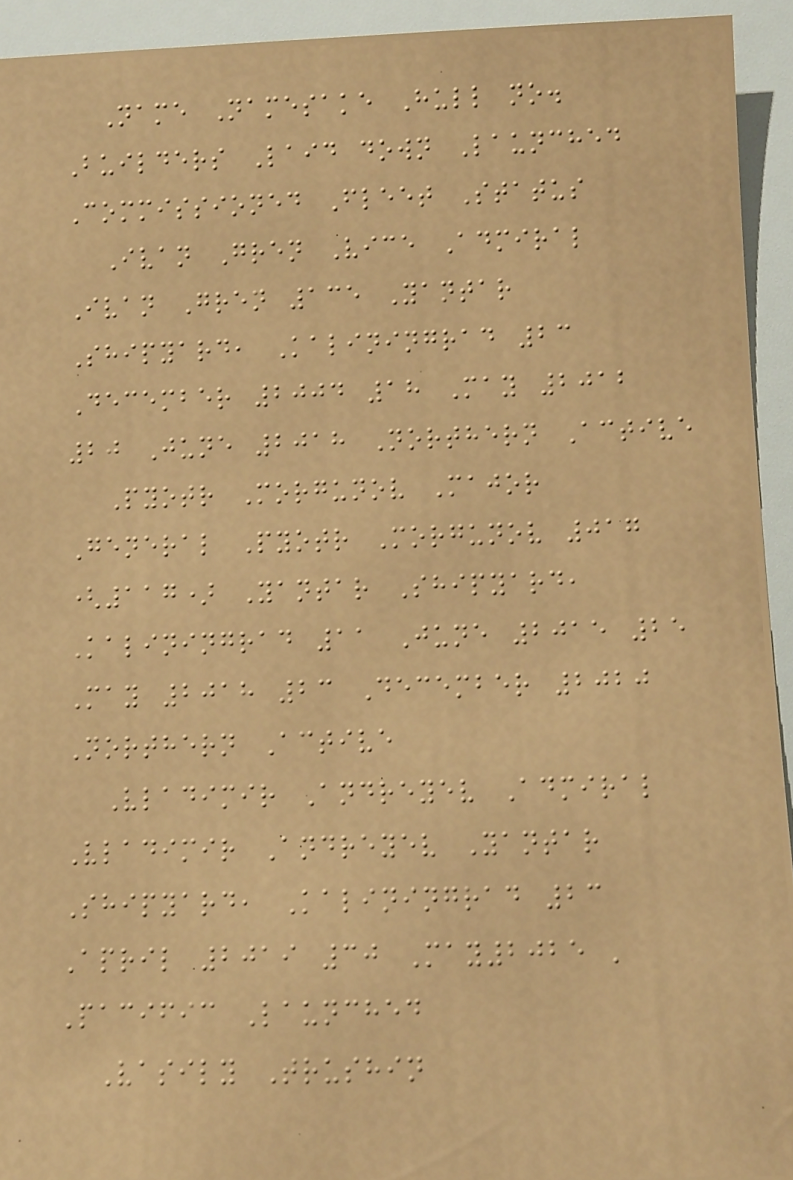Name Namesake Hull no.
Builders Laid down Launched
Commissioned Fleet Status
Ivan Gren Vice Admiral
Ivan Gren 135 Yantar
Shipyard, Kaliningrad 23
December 2004 18 May 2012
20 June 2018 Northern Active
Pyotr Morgunov Major
General Pyotr Morgunov 017
(117) Yantar Shipyard,
Kaliningrad 11 June 2015 25
May 2018 23 December 2020
Northern Active
Vladimir Andreyev Admiral
Vladimir Andreyev Yantar
Shipyard, Kaliningrad 23
April 2019 30 May2025 '
Pacific Launched
Vasily Trushin
